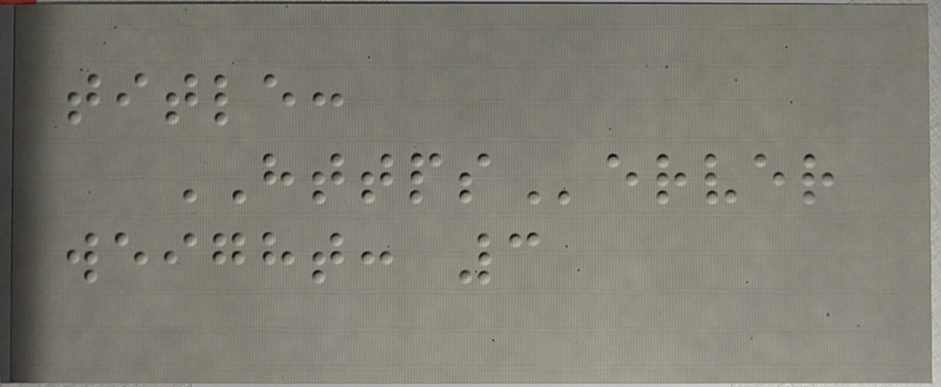title:
HTTPServer
weight: 3
